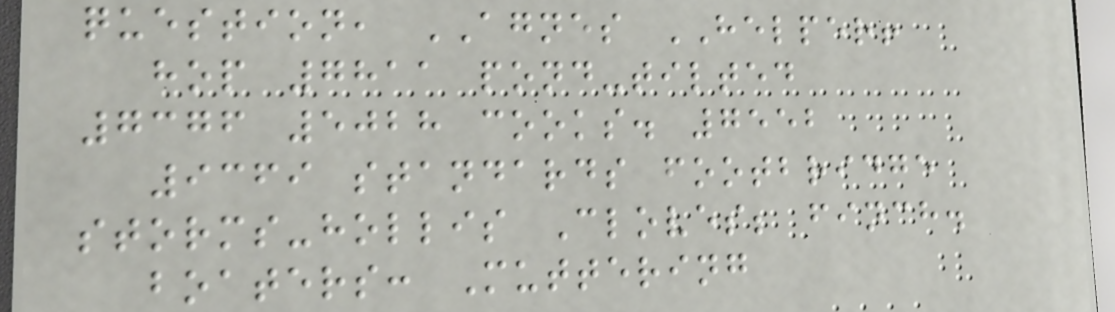question, AGNES HELPER!
hop 7811 pond-tilted
7376 5028 cooks. 7552
9369 standards footbridge
storms-hollis Cloves; finch.
boaters: Muttering
